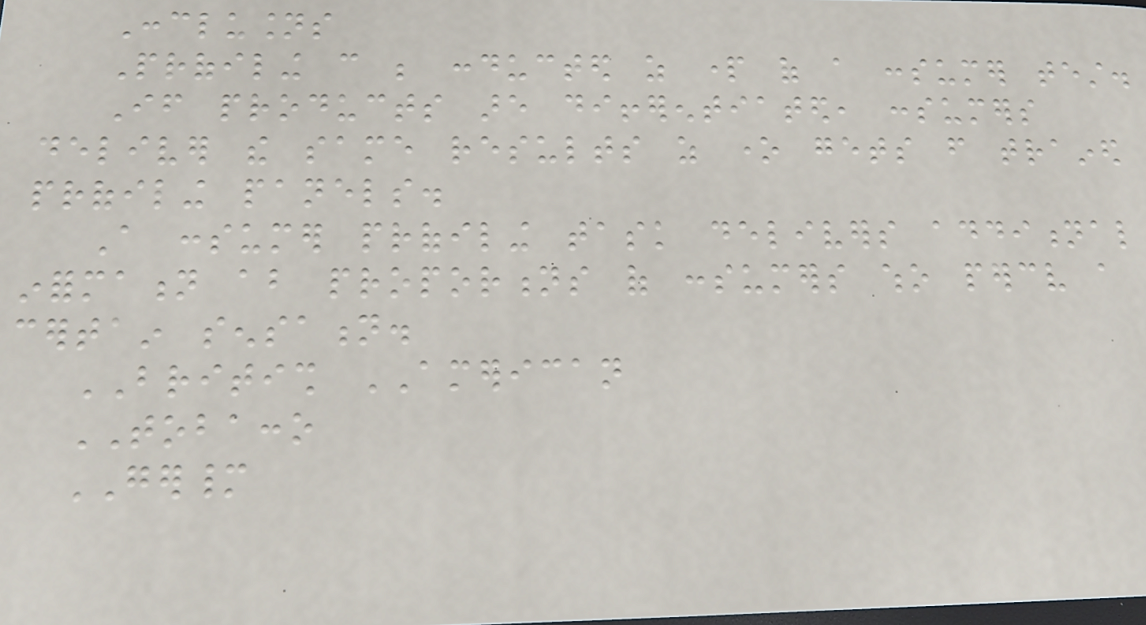Conclusions
Profiling can be conducted as part of a consumer test.
If products are differentiated, consumers
deliver the same results as one gets from trained
profiling panels.
A consumer profiling task delivers additional
information about proportions of consumers who perceive a
certain sensation.
BRITISH AMERICAN
TOBACCO
GERMANY
